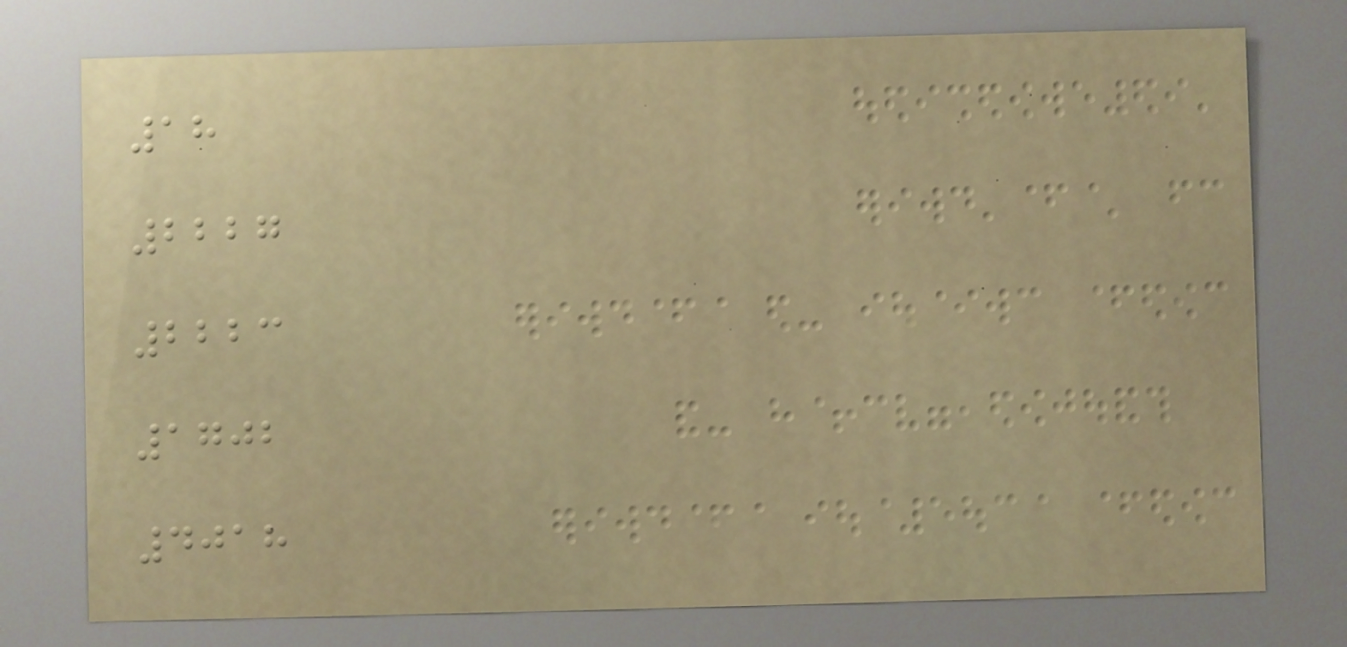18
2227
2223
1702
4018
